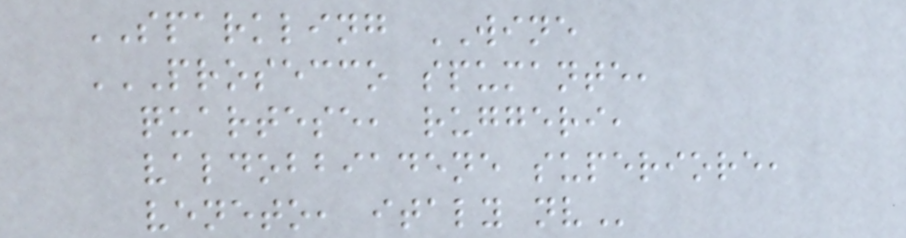SPARKLING WINE
PROSECCO SPUMANTE,
QUARTESE, RUGGERI,
VALDOBBIADENE SUPERIORE,
VENETO, ITALY NV
